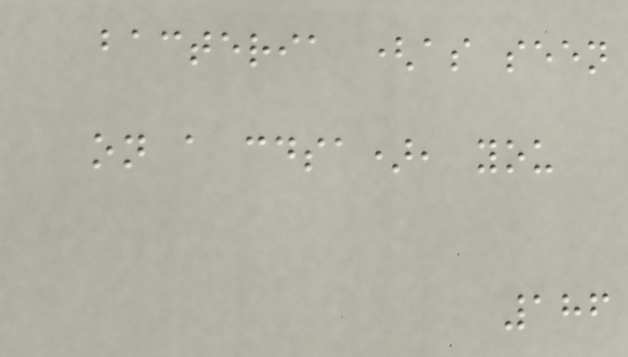bacteria (as seen
on a cdsa), you
186
